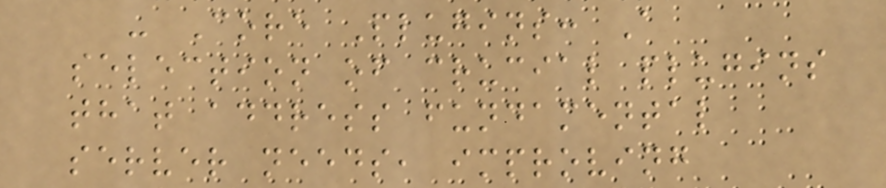- Core Plugins: A
selection of crucial plugins
that address fundamental
server needs, improving
